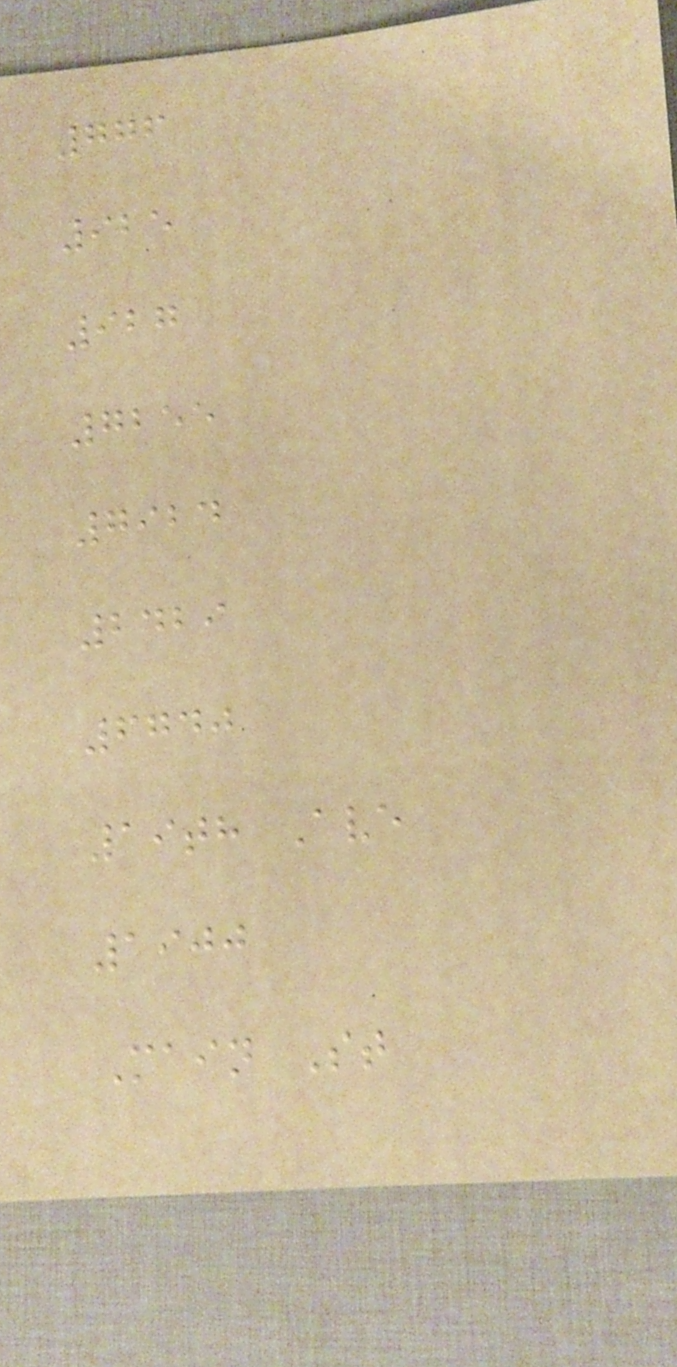776
925
927
7255
7924
2429
6740
19th Ave
1900
Main St
